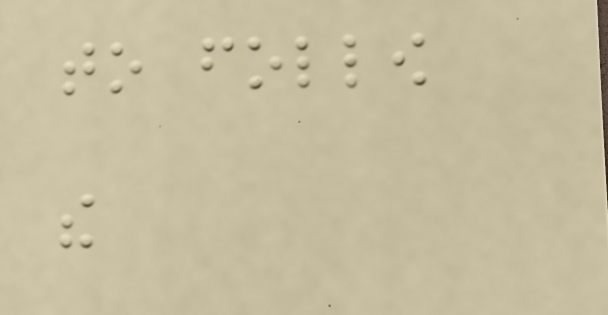to follow
the
